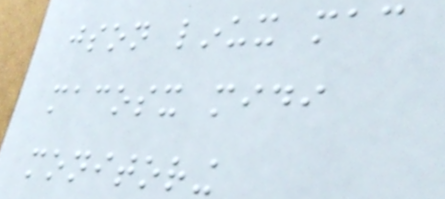json linux mac
macosx midi
monitoring
